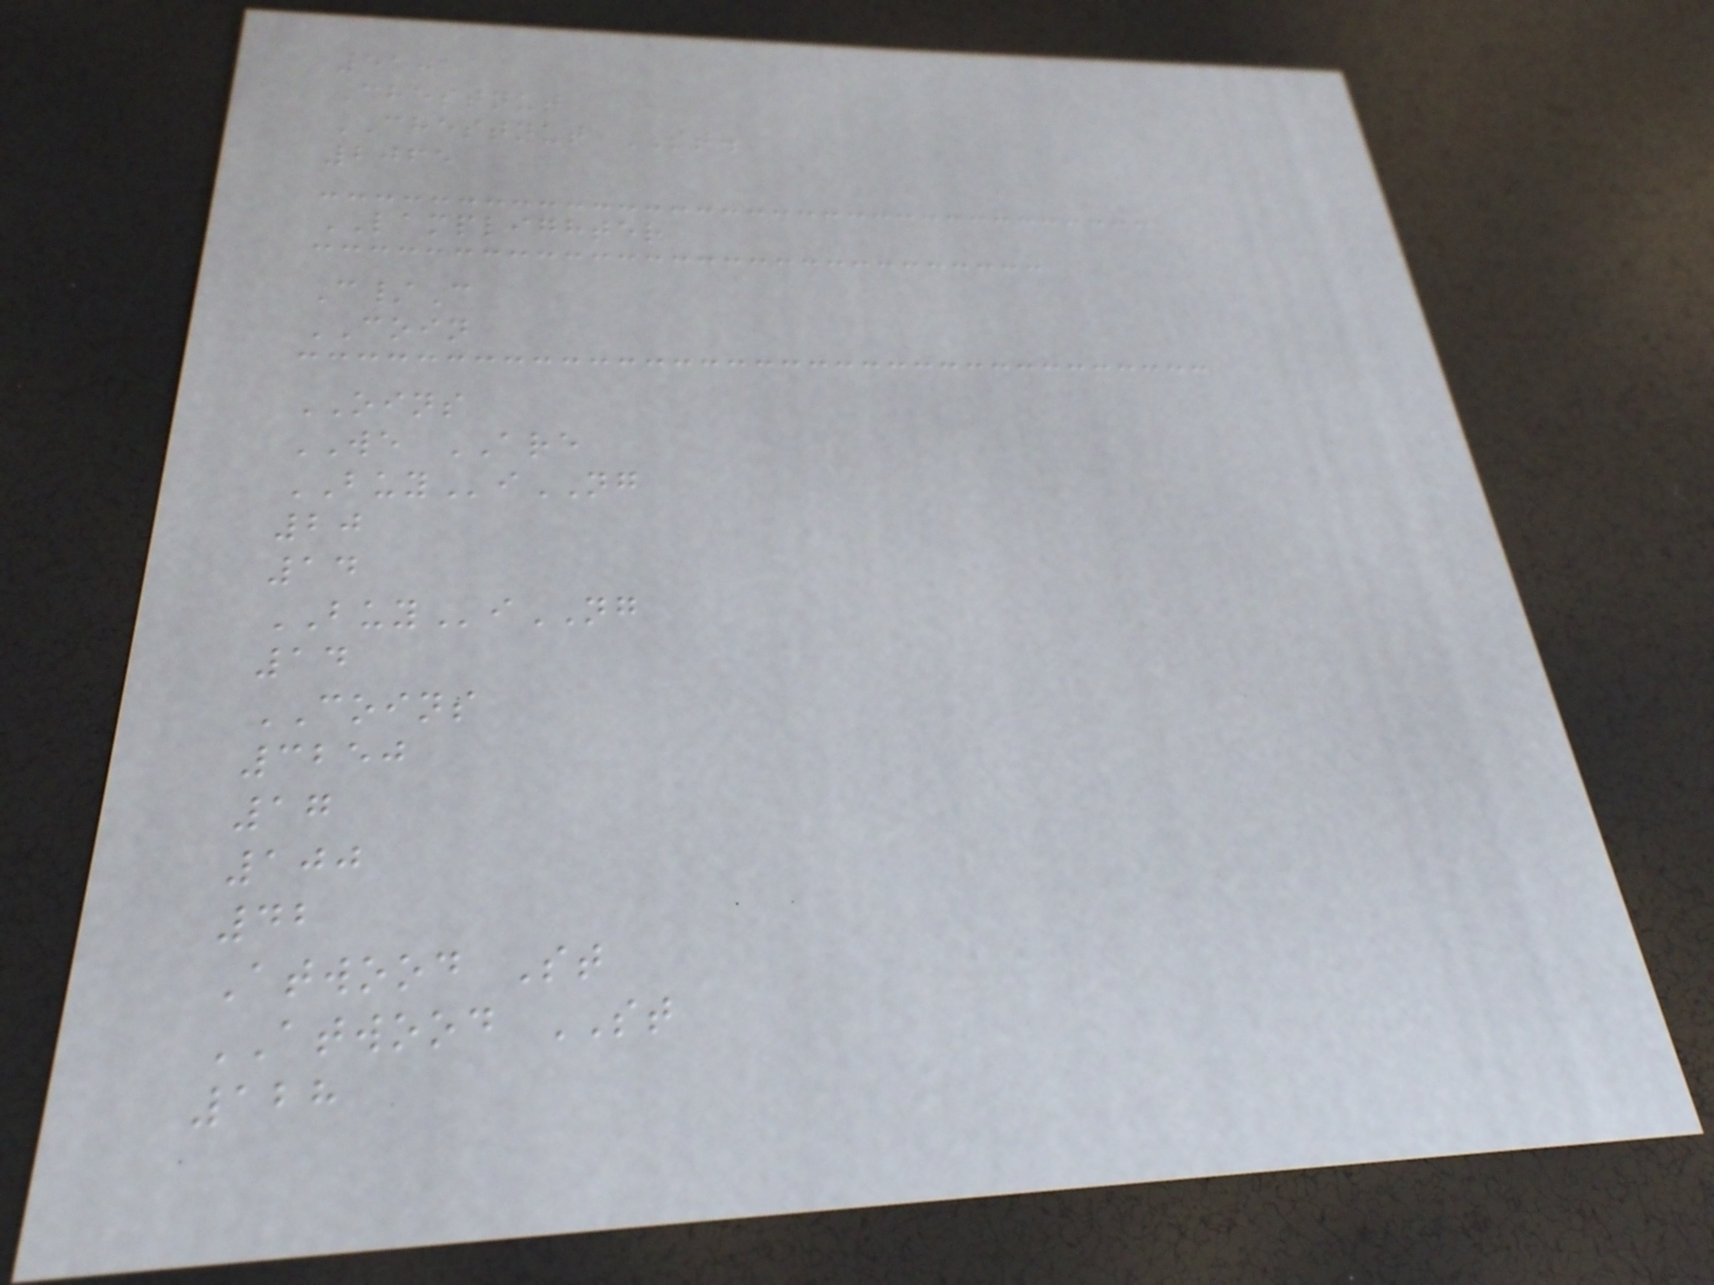5101
Chestnut
CHESTNUT ST.
2065
LAMPLIGHTER
C/C
COIN
OINS
WE ARE
BUYiNG
20
14
BUYiNG
14
COINS
3250
17
100
42
Atwood St
ATWOOD ST
128
